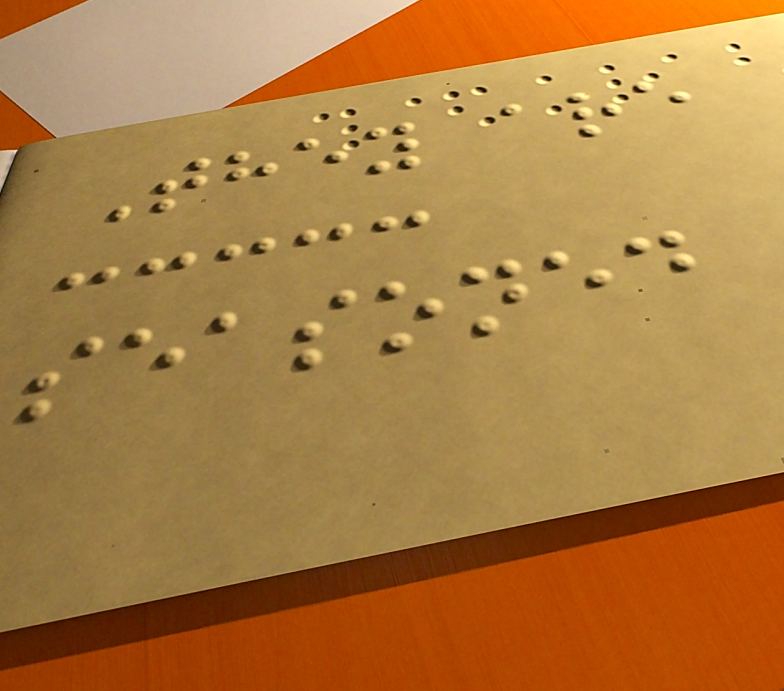They are
seasoned
